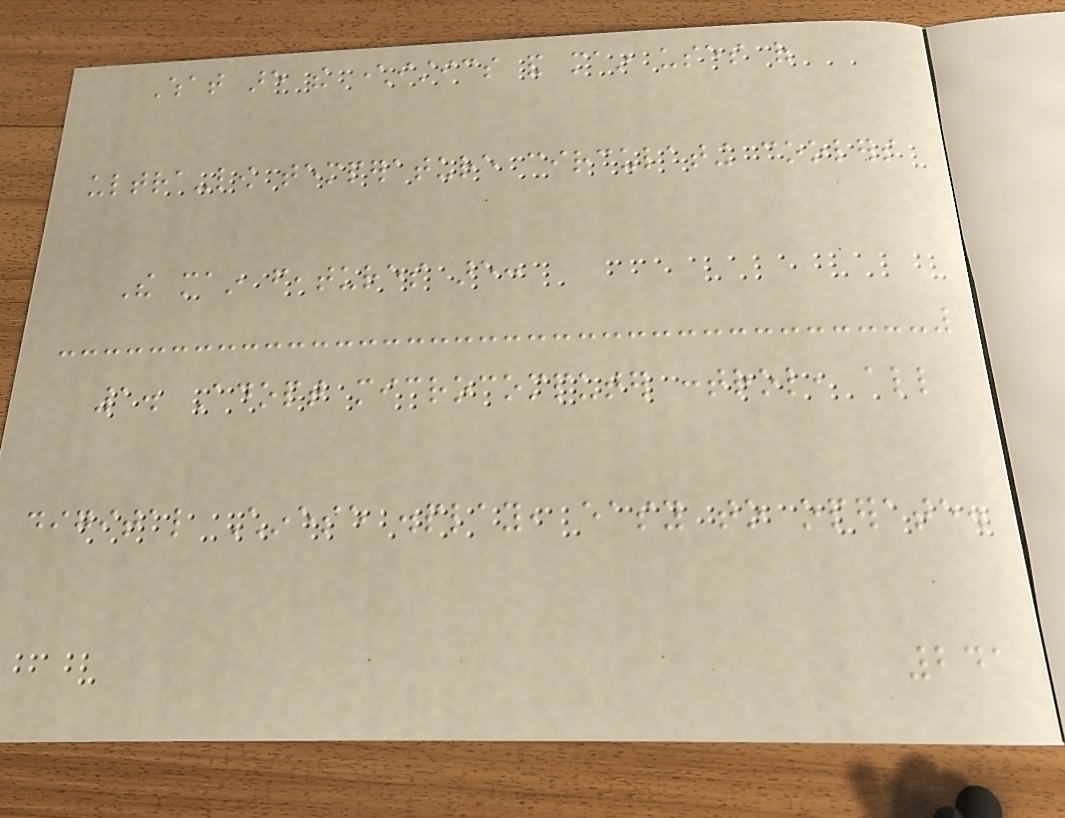What are the characteristics and main uses of
ultra-low temperature circulating coolers
The main features are:
1. Adopt microcomputer control, all
digital Chinese display, easy to operate.
241
